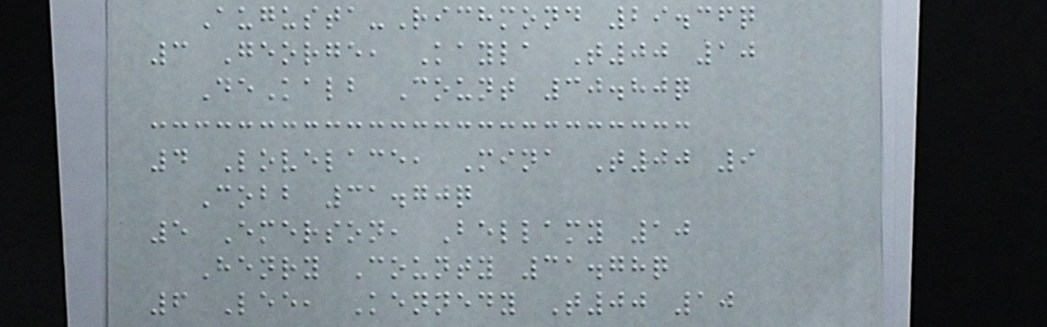Augusta-Richmond 29.36q
3 George, Kayla T00 10
DeKalb Count 30.80q
4 Lovelace, Mina T00 9
Cobb 31.70q
5 Emerson, Bellamy 10
Henry County 31.78q
6 Lee, Kennedy T00 10
